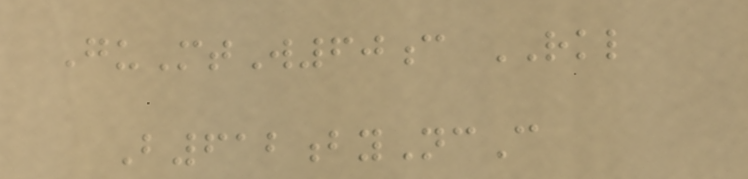GuMtW60c RKL
B612byNcC
